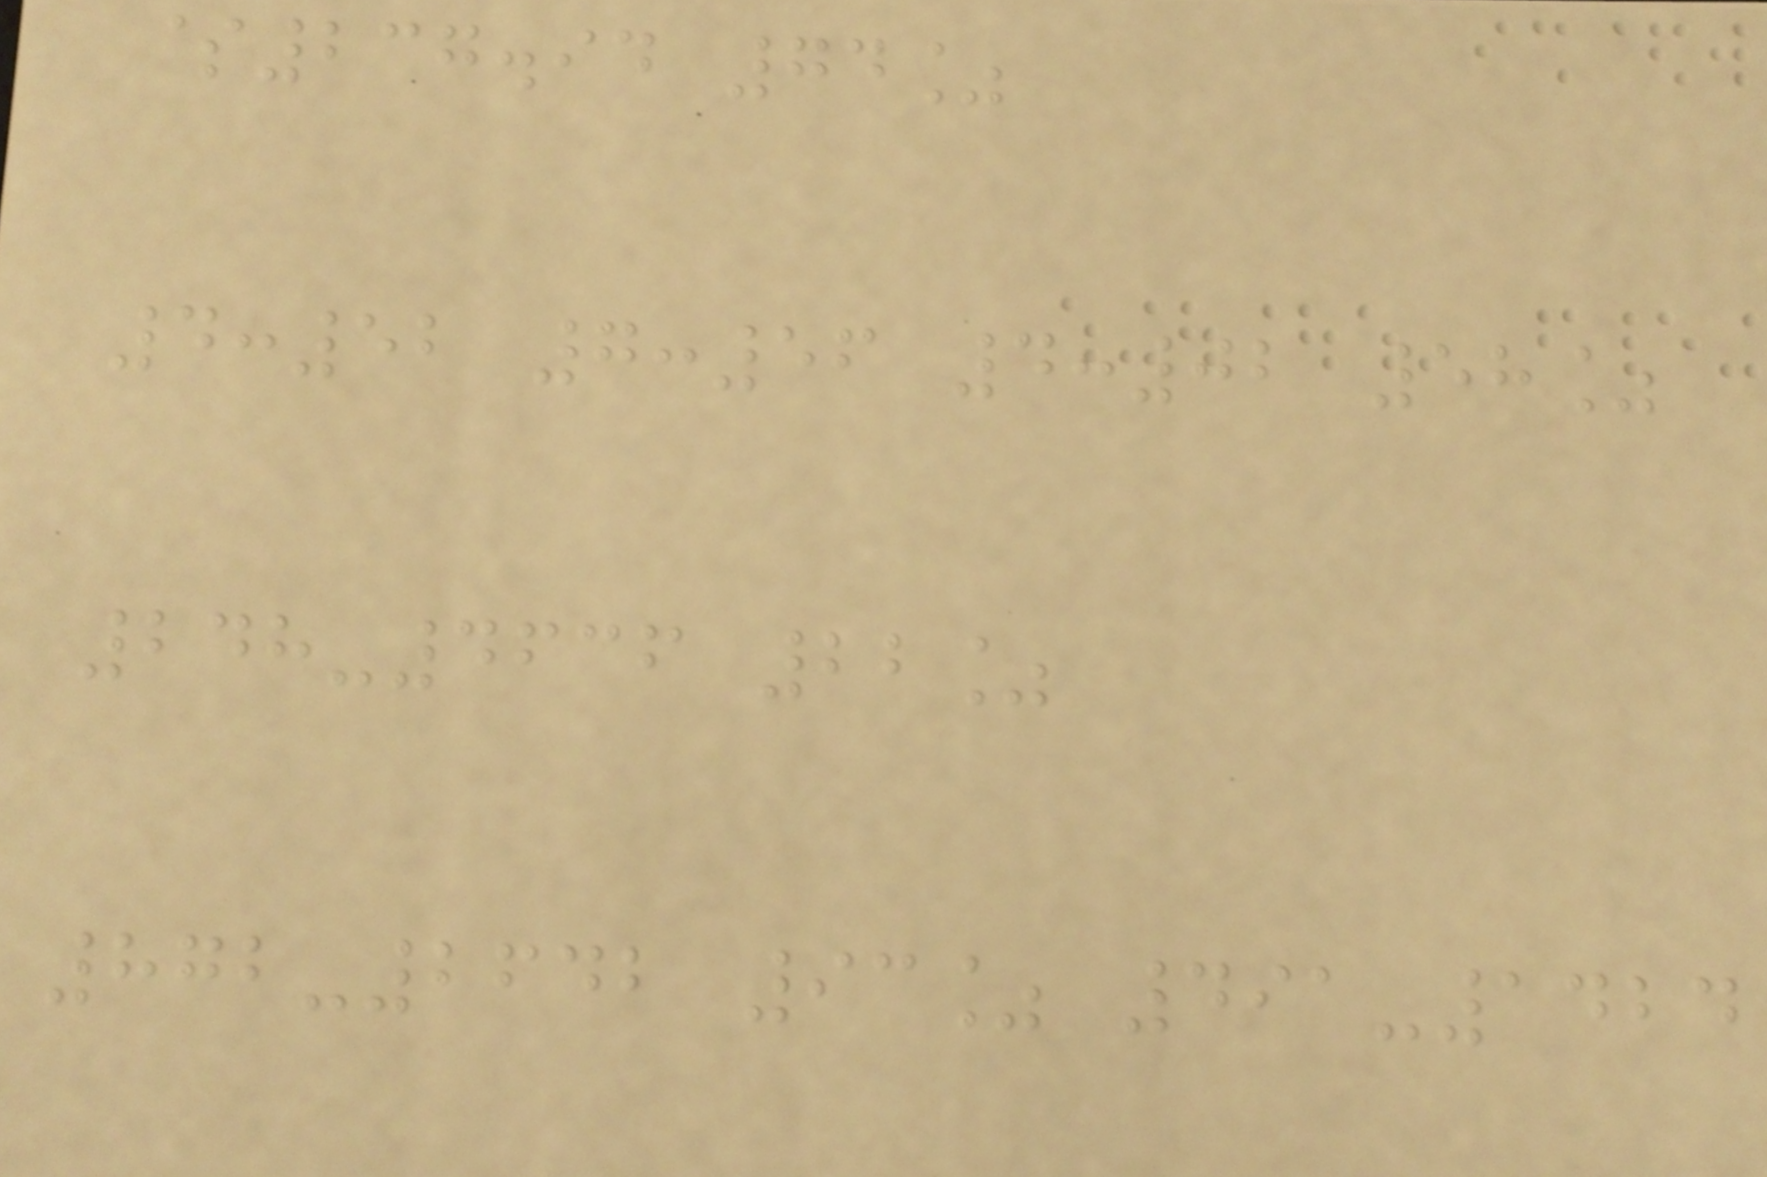$237.94 74%
4:52 7:56 4:02 58%
248-4636 22%
872-2642 93% 491-1424
